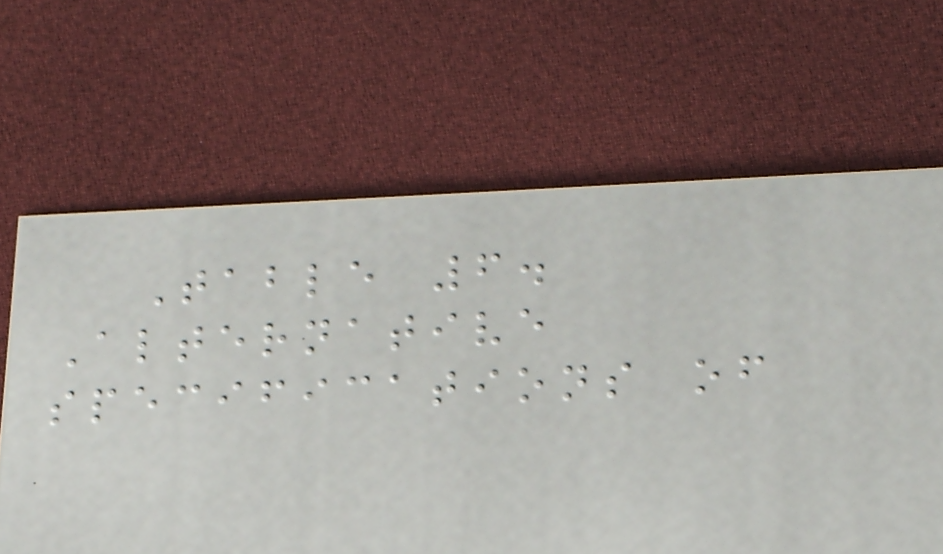Table 6.
Alternative
specifications of
